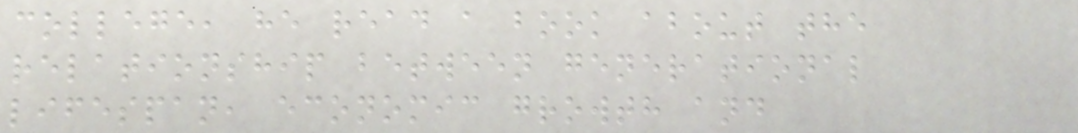college, he read a book about the
relationship between generational
lifespan, economic growth and
